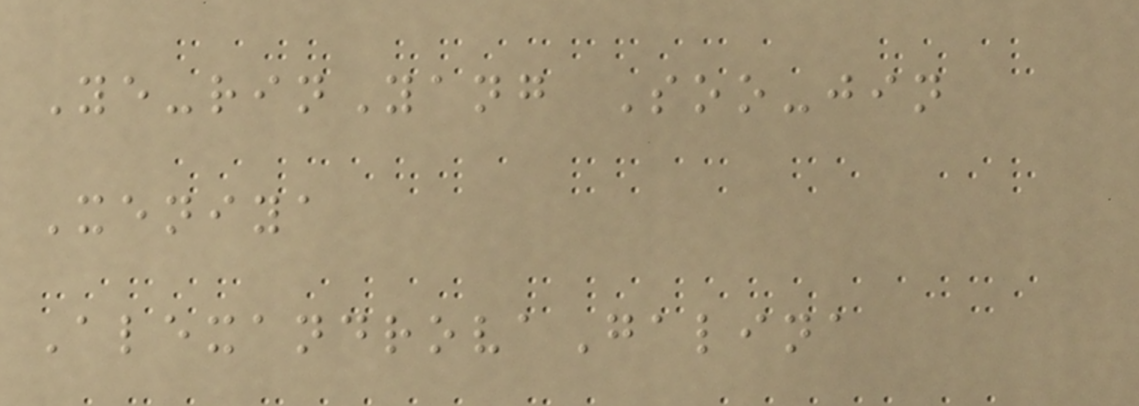Ye-rinYang Soo-jin
Xeniya
AlexandrovaGalina
